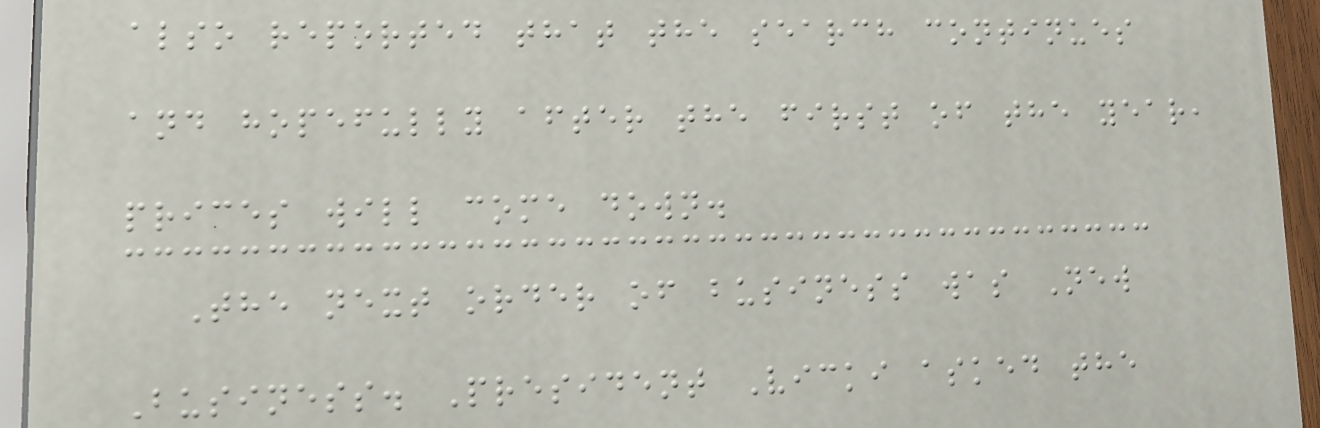also reported that the search continues
and hopefully after the first of the year,
prices will come down.
The next order of business was New
Business. President Vicki asked the
